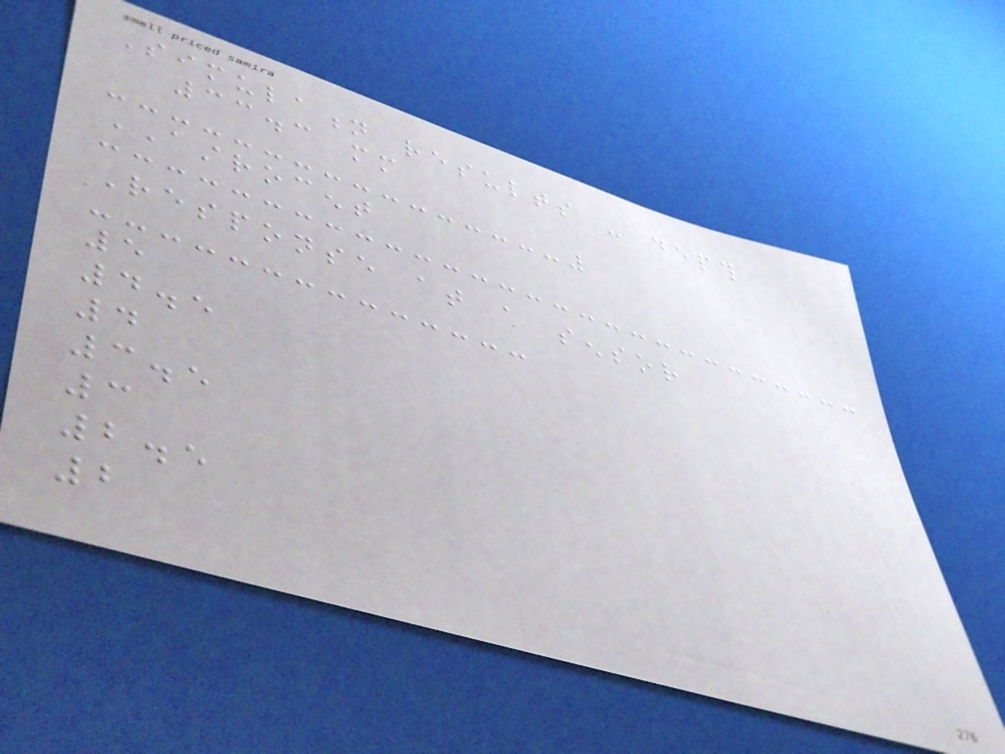Simulation results - depth
33.3 mm
ASTROCENT
Response at a sensor
5
4.5
4
3.5
3
2.5
2
